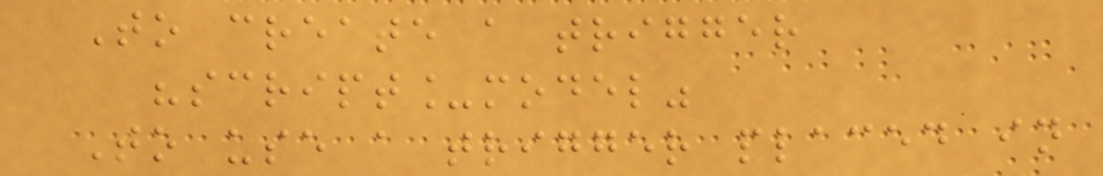To create a trigger
"script_model"
To use a trigger placed in
